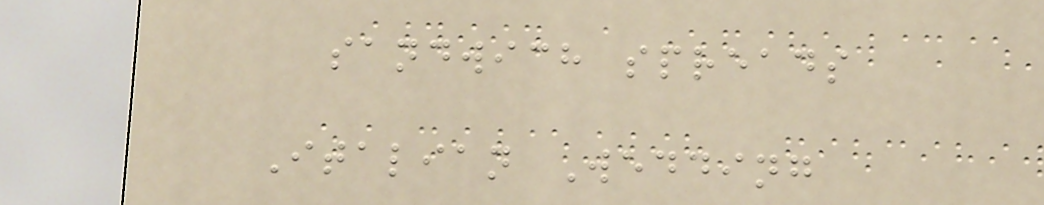sandwich spreads
Italian Wedding
